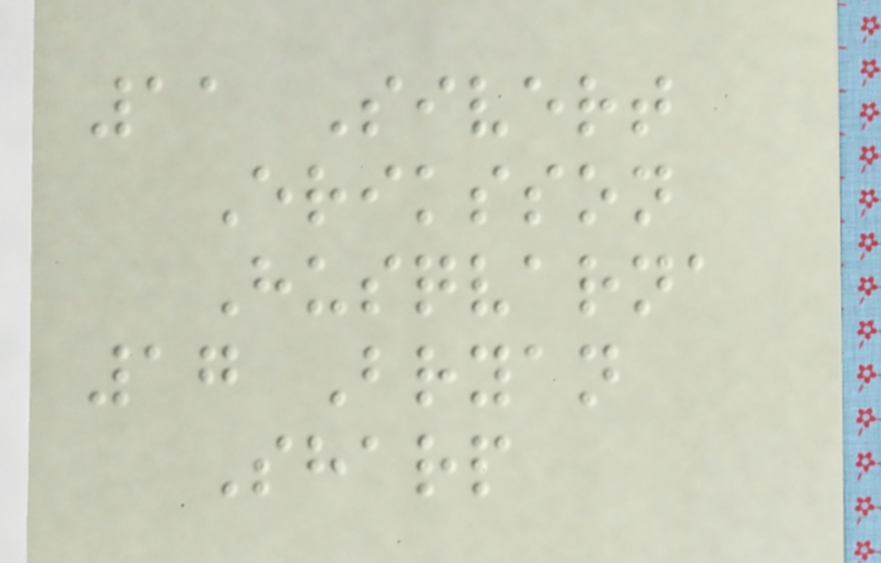11 Sivert
Eriksson
Husqvarna
17 Bryan
Sharp
